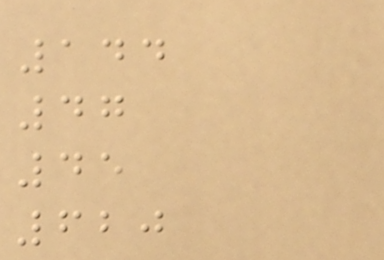144
47
45
620
